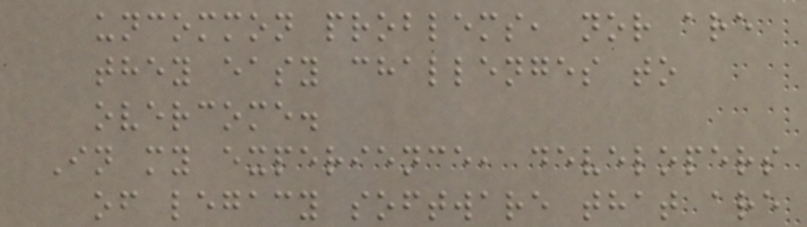uncommon problems, nor are
they easy challenges to
overcome.
In my experience, developers
of legacy software that are
